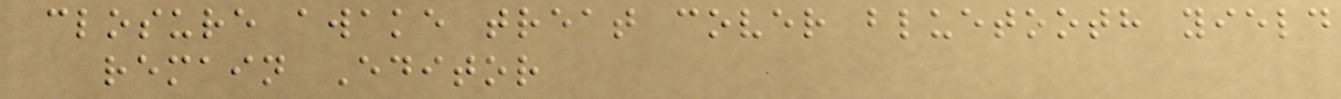closure awake treat cover bluetooth yield
remain Editor
